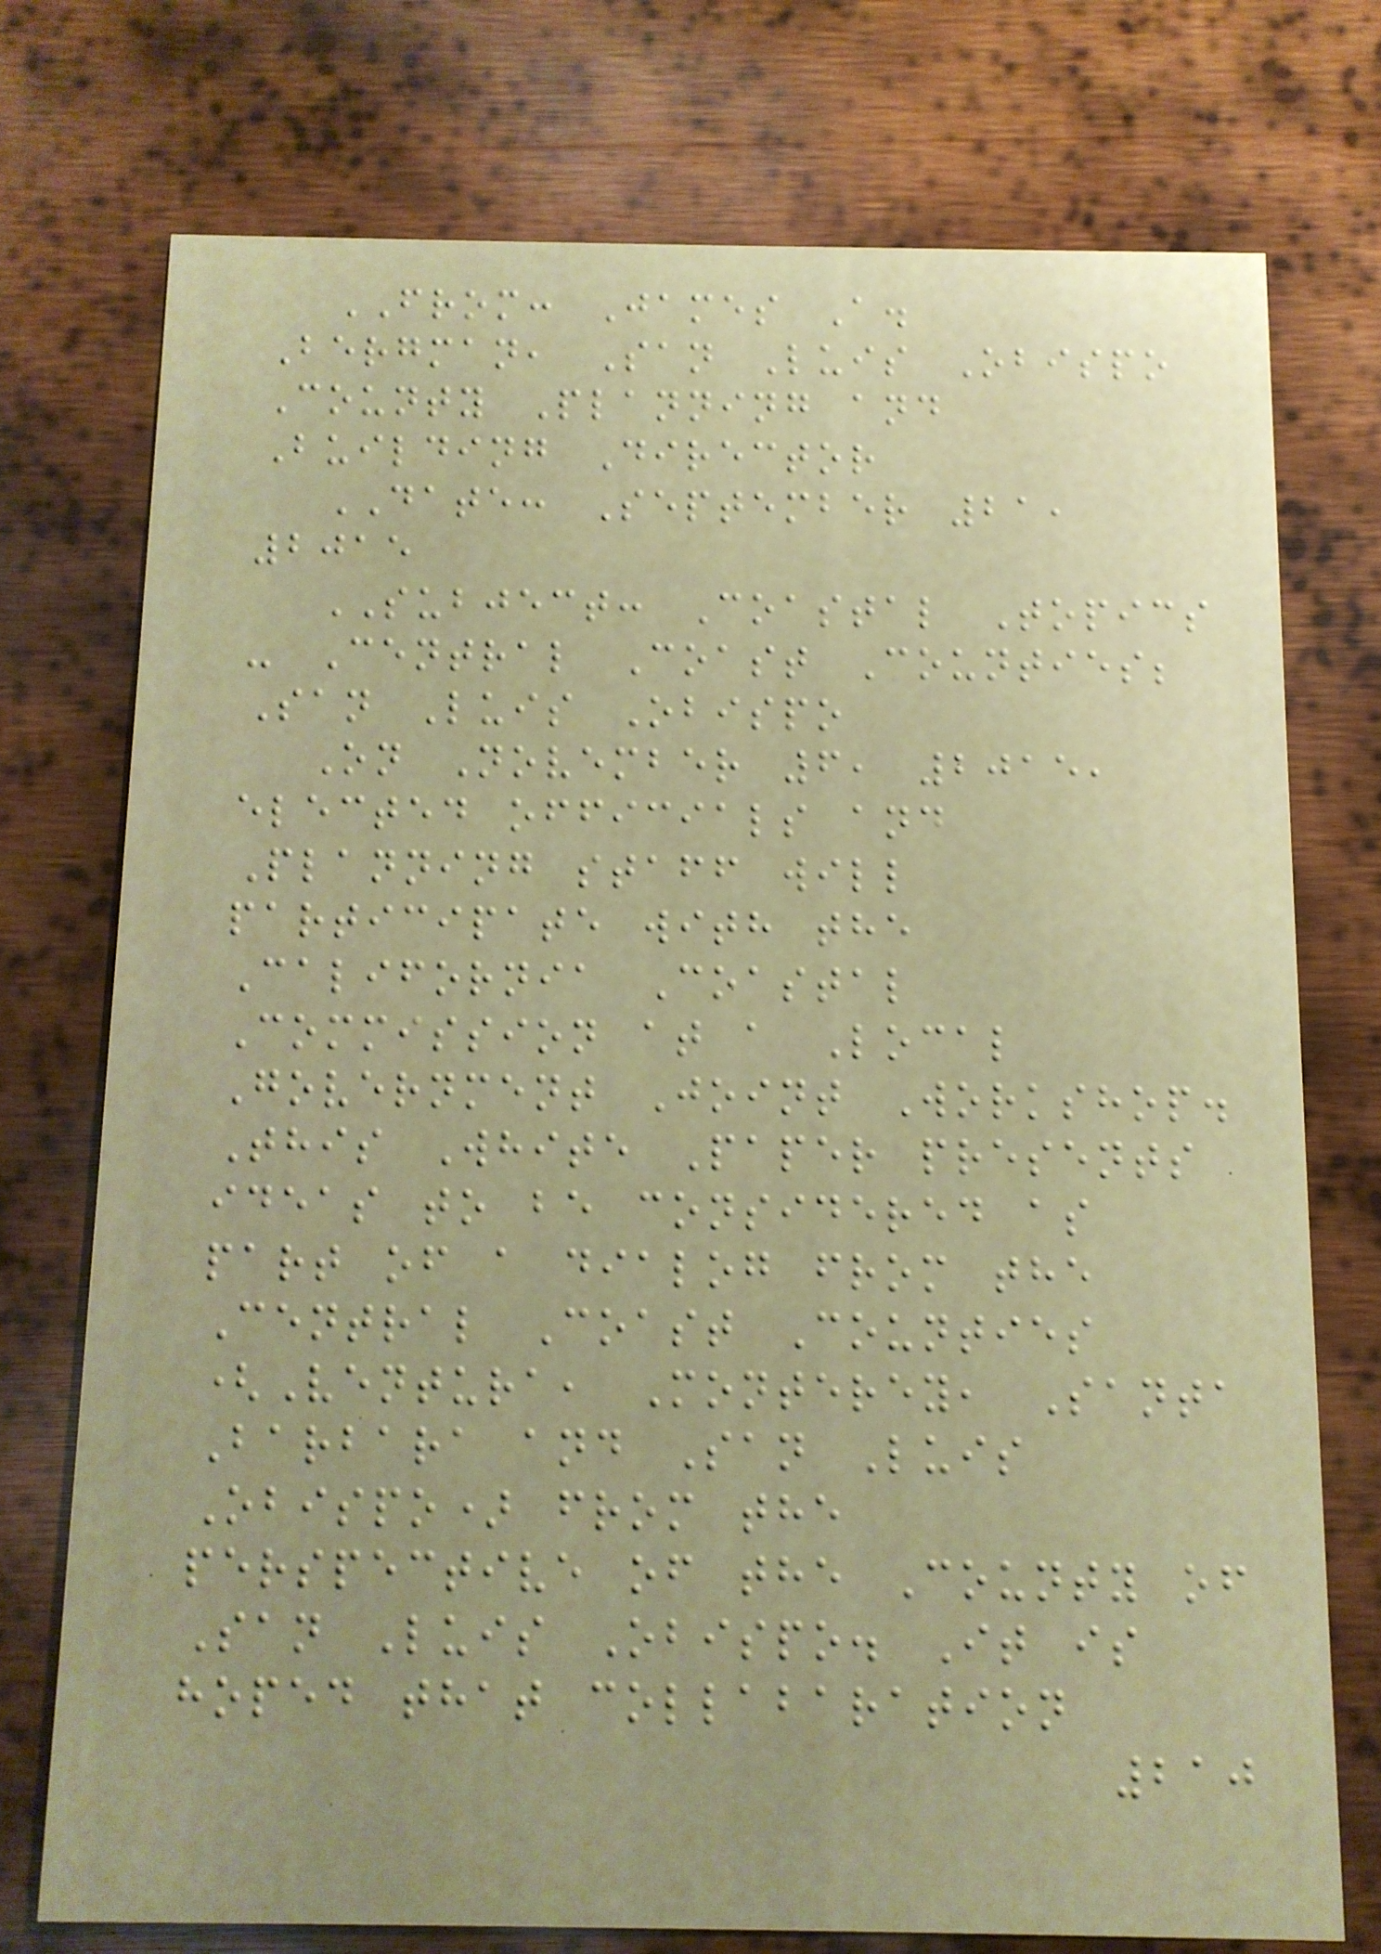FROM: James A.
Bergman, San Luis Obispo
County Planning and
Building Director
DATE: September 21,
2015
SUBJECT: Coastal Topics
- Central Coast Counties;
San Luis Obispo
On November 6, 2015,
elected officials and
Planning staff will
participate with the
California Coastal
Commission at a Local
Government Joint Workshop.
This White Paper presents
ideas to be considered as
part of a dialog from the
Central Coast Counties
(Ventura, Monterey, Santa
Barbara and San Luis
Obispo) from the
perspective of the County of
San Luis Obispo. It is
hoped that collabaration
210
